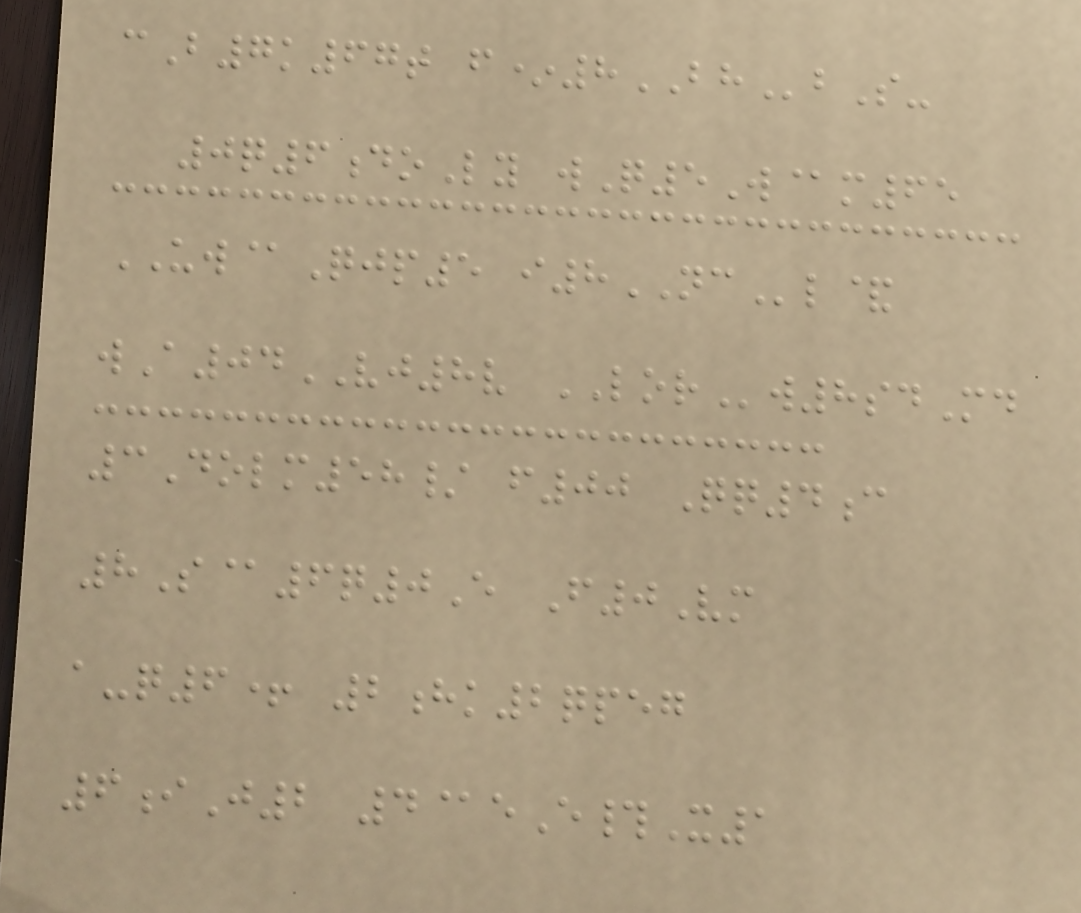cB7k67t f*8BHbS-
0q6doLy wQ5W@m65
UW@Qjp5 i8NCl&
wA04VJ8v LORw8sdMd
3Dolm58/ f00 Qq4c
8S@6q0E F0Vm
a-q6+ 2hk2qpeg
6iJ2 4@eE#X1
